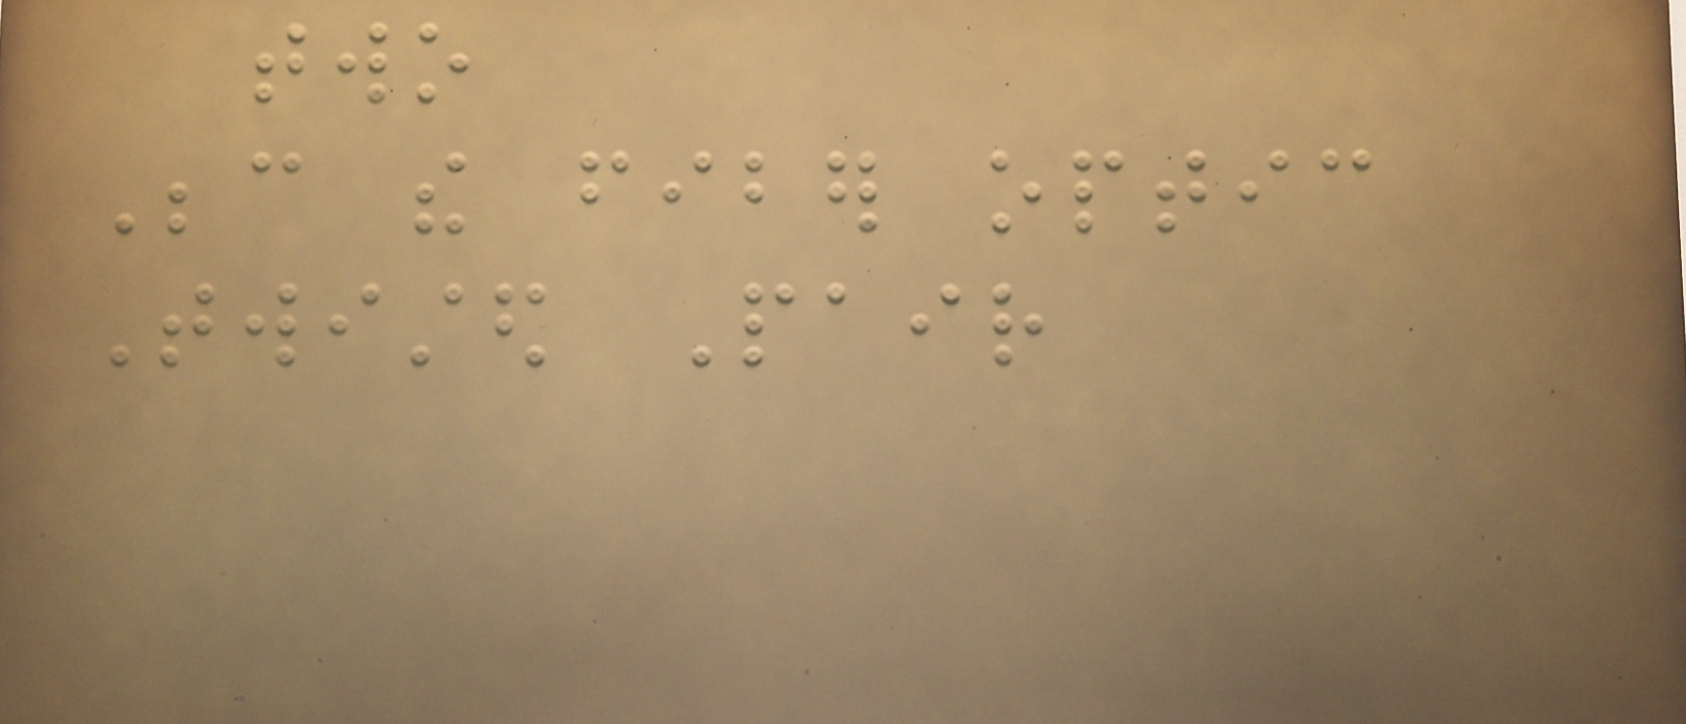two
Because the fiber optic
Twisted Pair
